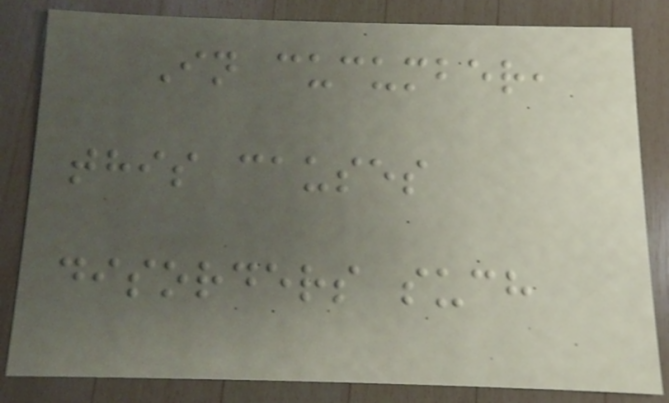In cucumber,
this causes
disorders such
